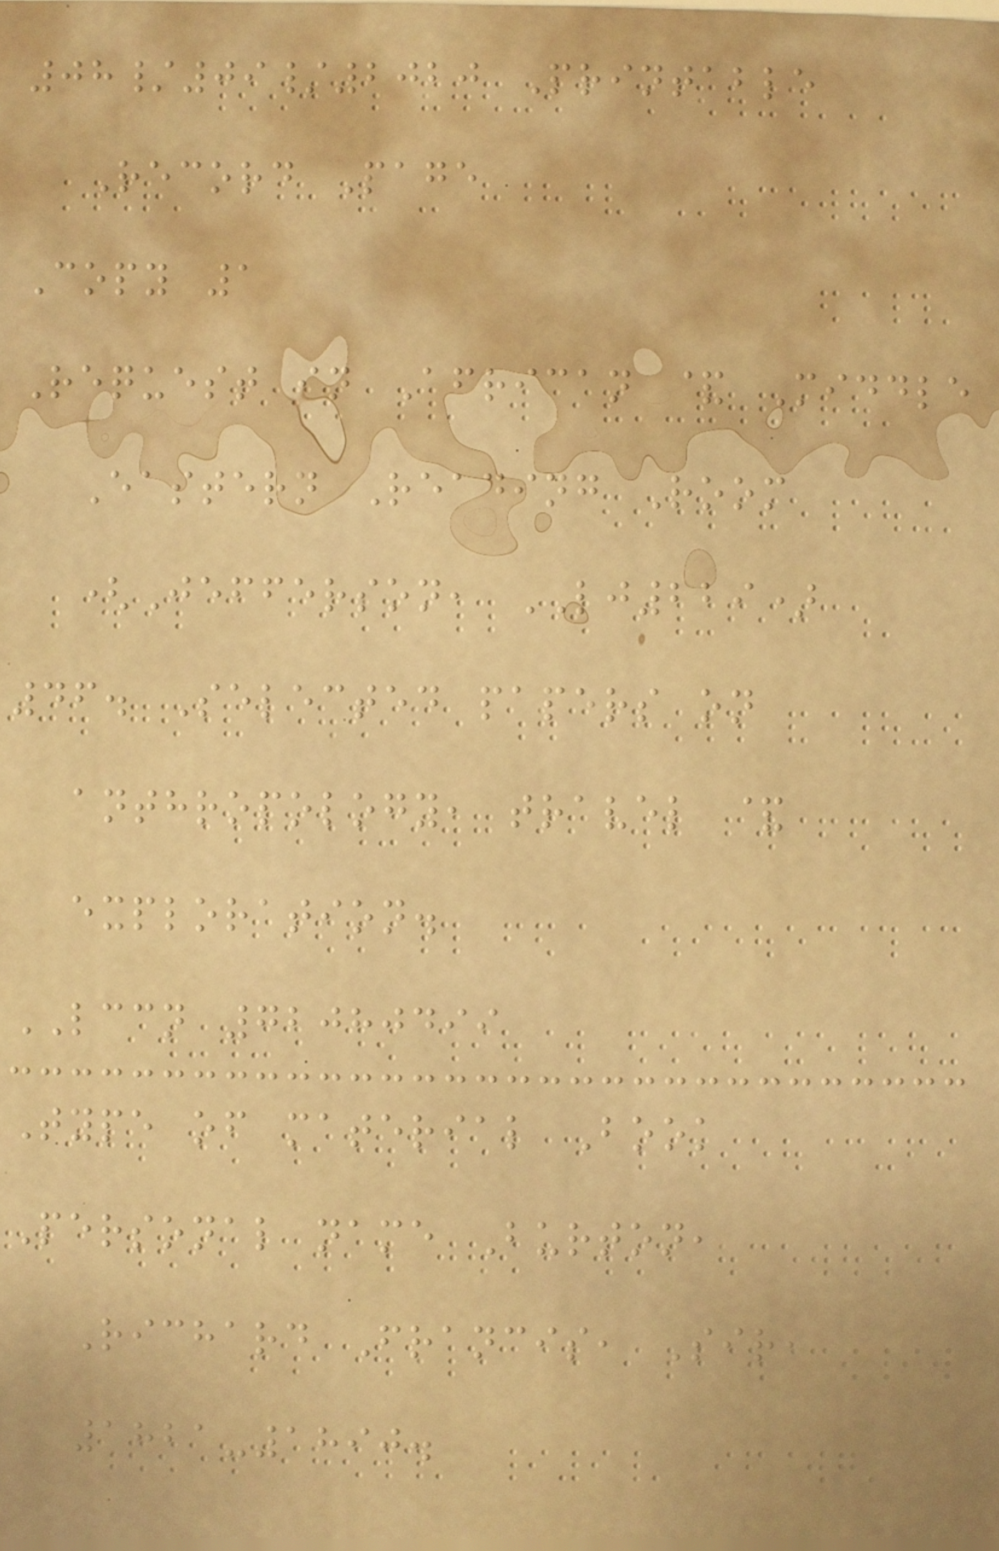08/09/2020 Printable
Record Page
Copy 1
Request in African & Middle
Eastern Reading Room
(Jefferson, LJ229)
46. Selected papers on
anthropology, travel &
exploration.
LCCN 72080499
Type of material Book
Personal name Burton,
Richard Francis, Sir,
1821-1890.
